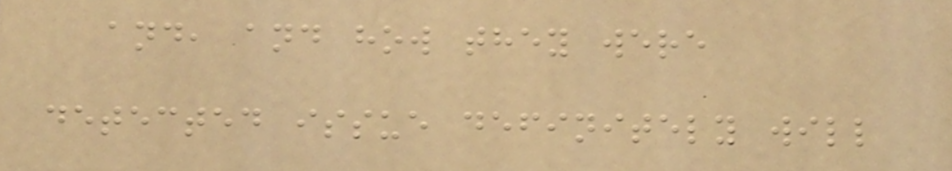and, and how they were
detected issue definitely will
